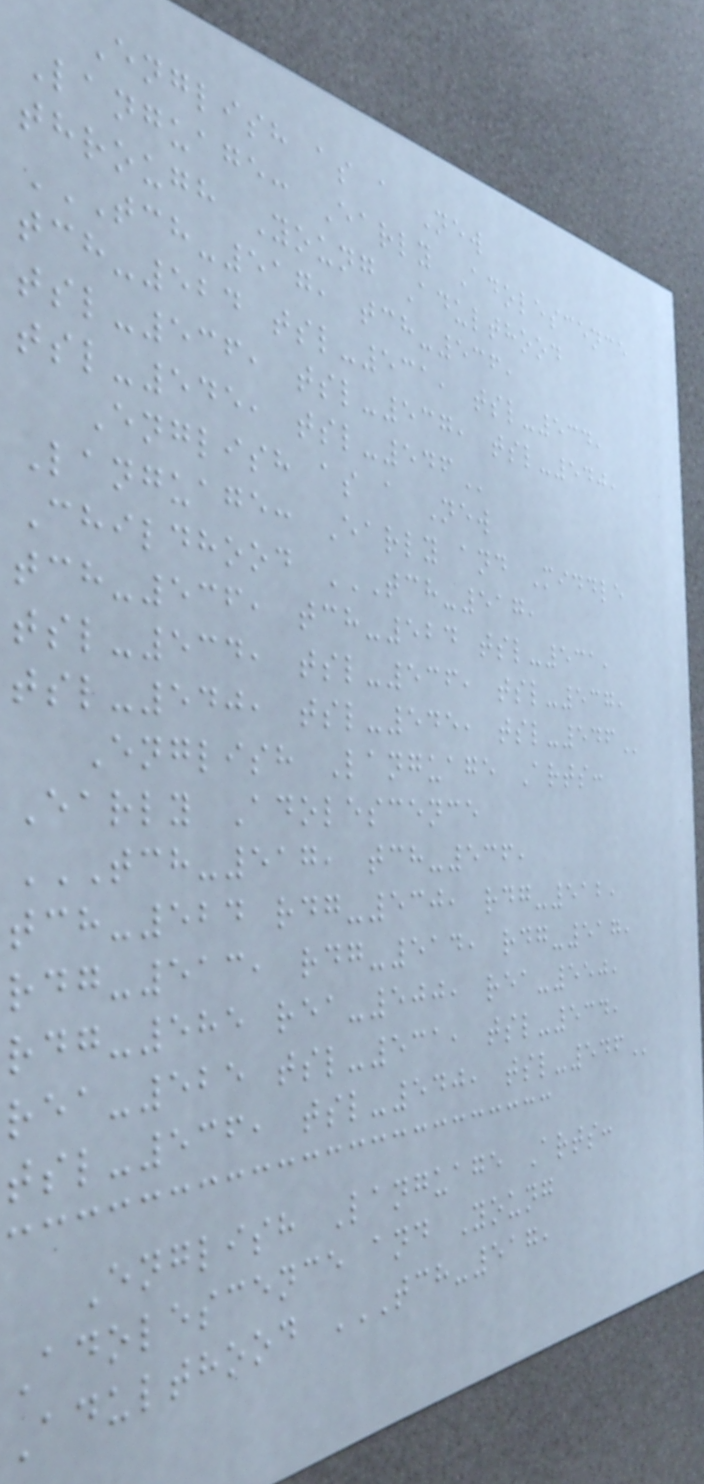English as a New
Language: Early Adolescence
through Young Adulthood
TCH-517, TCH-536,
TCH-524 TSL-531, TSL-534,
TSL-536, TSL-537, TSL-540,
TSL-545, TSL-546
English as a New
Language: Early and Middle
Childhood TCH-517,
TCH-536, TCH-524 TSL-531,
TSL-534, TSL-536, TSL-537,
TSL-540, TSL-545, TSL-546
English Language Arts:
Early Adolescence
TCH-517, TCH-536,
TCH-524 RDG-530, RDG-512,
RDG-513, RDG-514, RDG-517,
RDG-585 REA-500, REA-550,
REA-525 TSL-531, TSL-534,
TSL-536, TSL-540, TSL-546
English Language Arts:
Adolescence and Young
Adulthood TCH-517,
